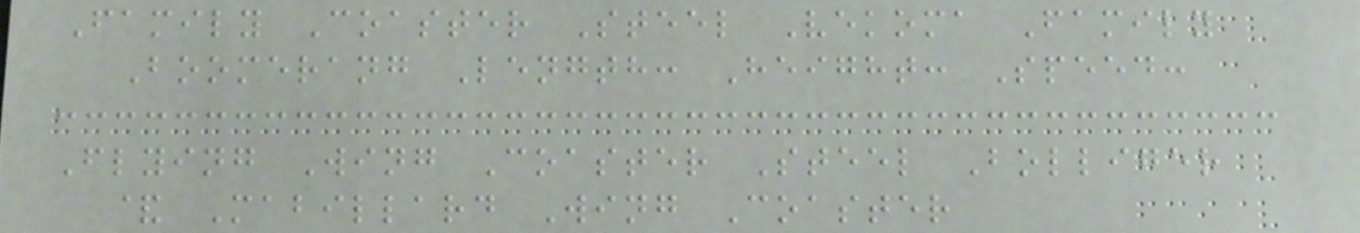Family Coaster Steel Vekoma Family
Boomerang Length: Height: Speed:
Flying Wing Coaster Steel Bolliger
& Mabillard Wing Coaster
